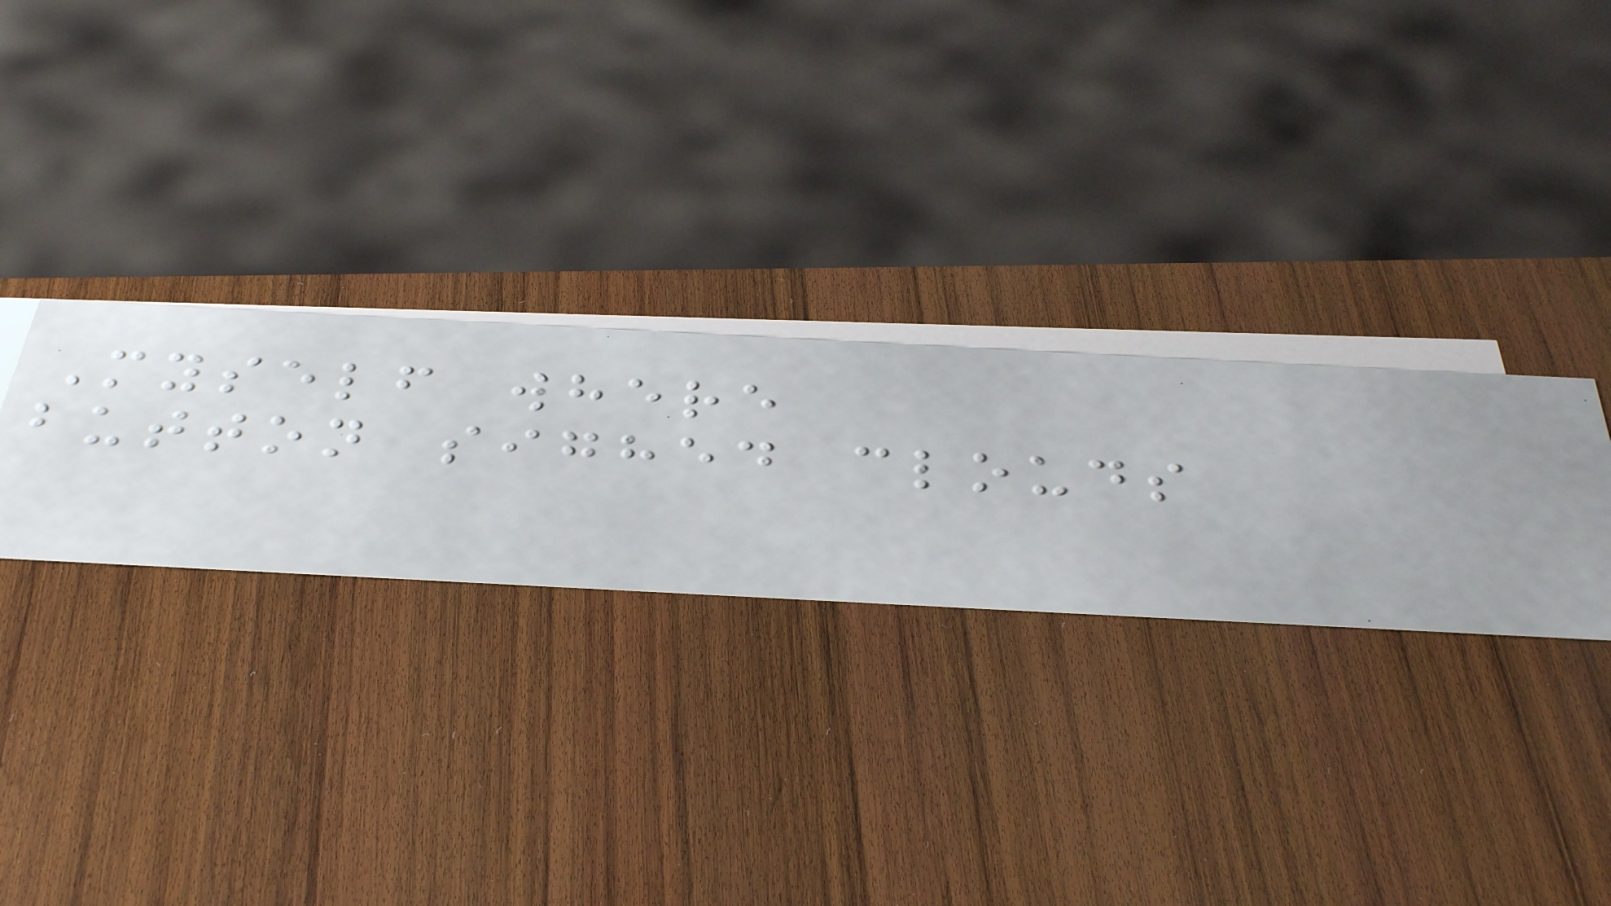Myself where
button sighed clouds
